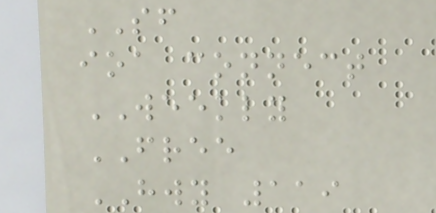SF
ioa connect
WEEKLY
FREE
HWY 119
